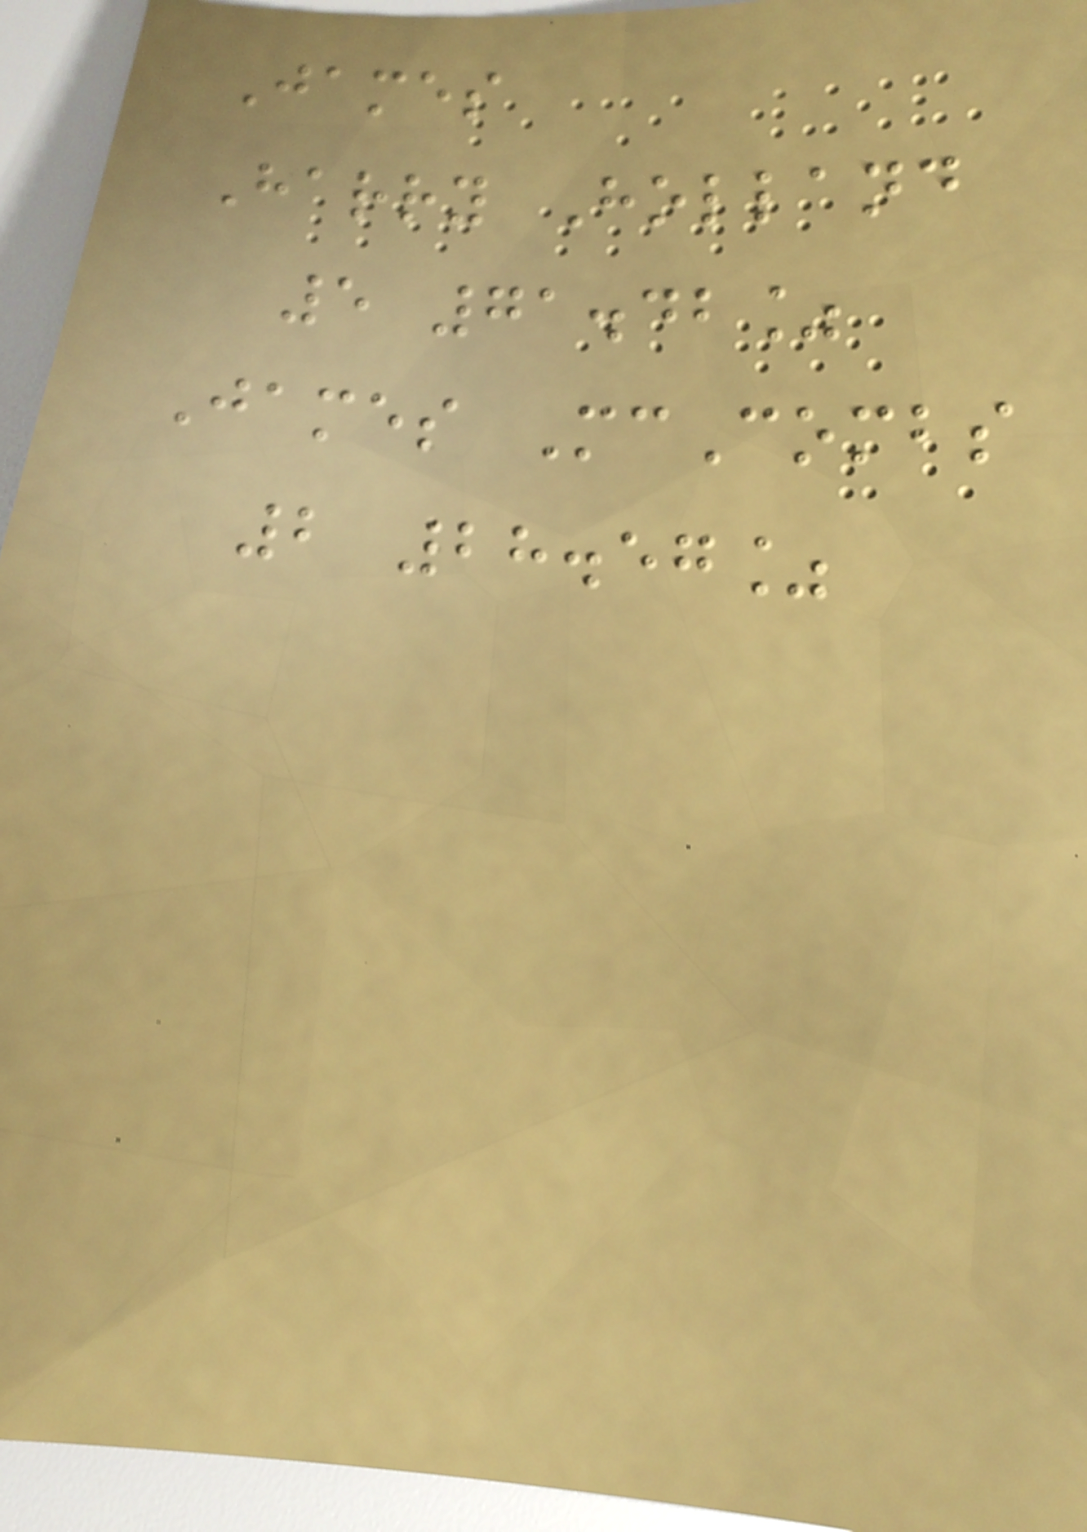James
Harry Holland
5 71.42%
James McCombs
2 28.57%
